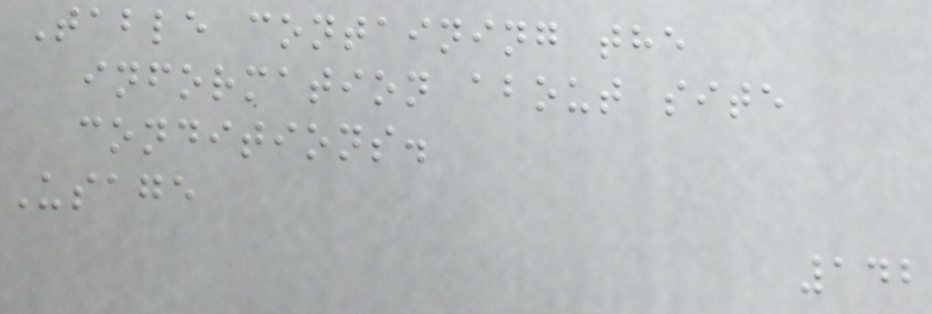Table containing the
information about site
conditions.
Usage
142
